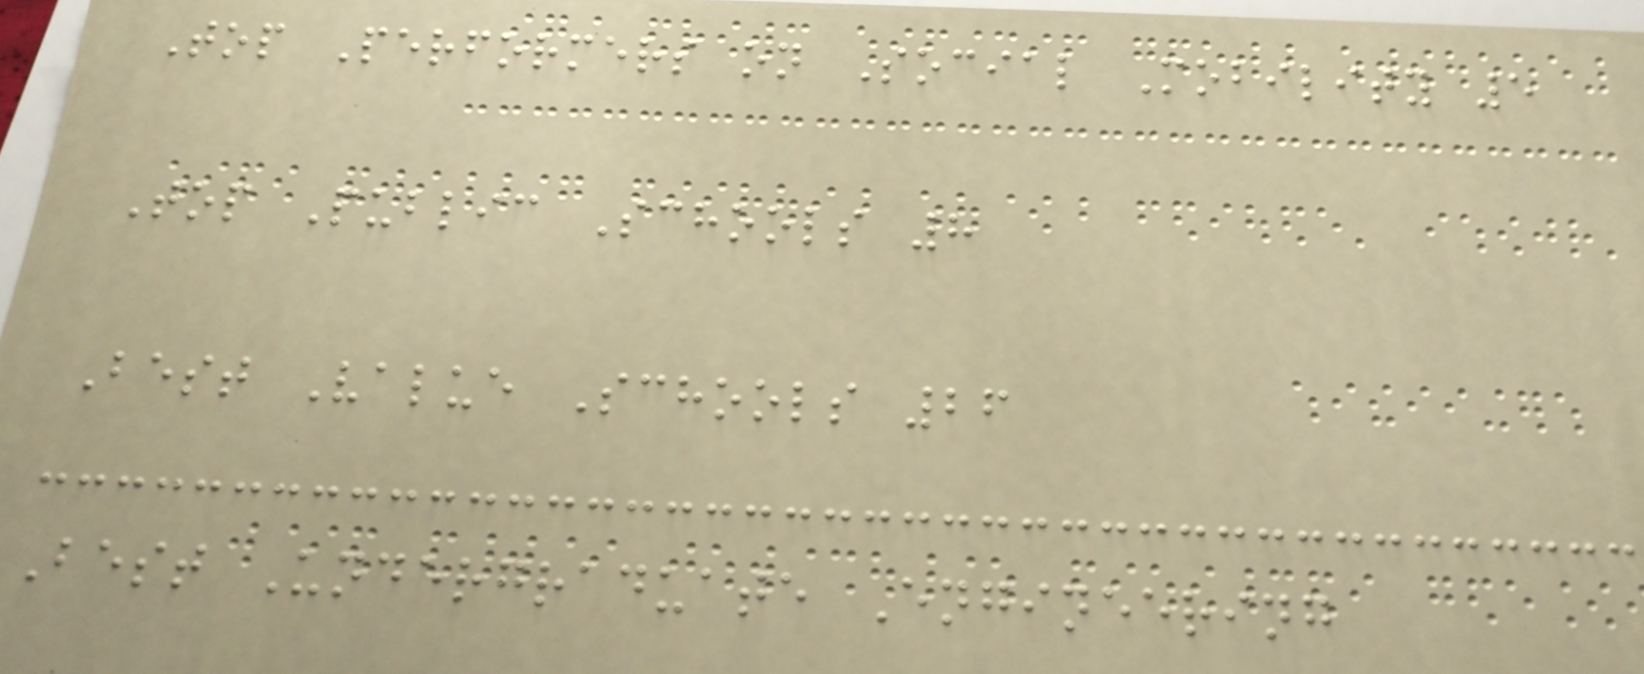Top Performers on Social Mobility 5
Top Public Schools 8
Best Value Schools 26
Best Undergraduate Engineering
